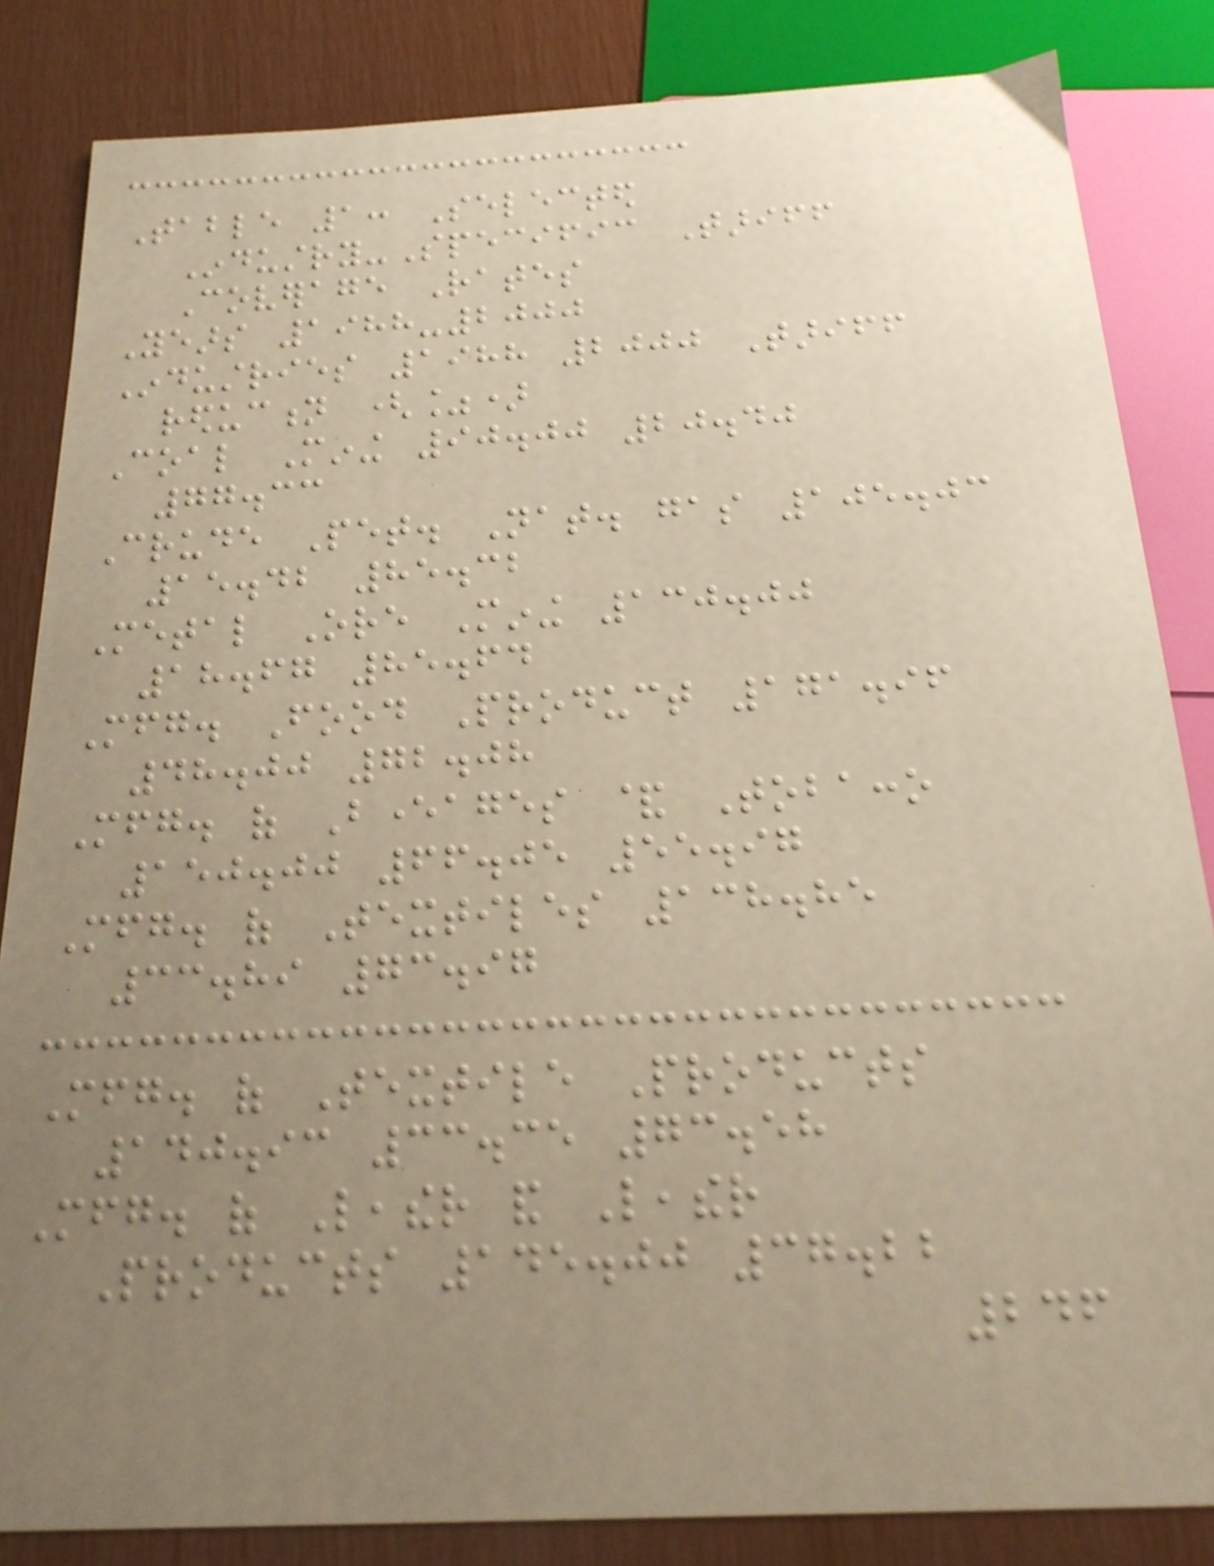Table 1: Selected
Industry-Specific Tariff
Coverage Rates
Years 1988-2000
Industries 1988 2000 Tariff
reduction (%)
Coal Mining 90.00 20.40
77.33
Crude Pet. Nat. gas 105.03
15.42 85.32
Metal Ore Mining 130.00
18.67 85.64
Mfg. Food Product 171.96
48.00 72.08
Mfg. of Beverages & Tobacco
150.00 66.05 55.97
Mfg. of Textiles 138.85
33.89 73.97
Mfg. of Textile Products
140.93 33.35 73.58
Mfg. of Leather and Leather
Products 145.00 37.22
246
